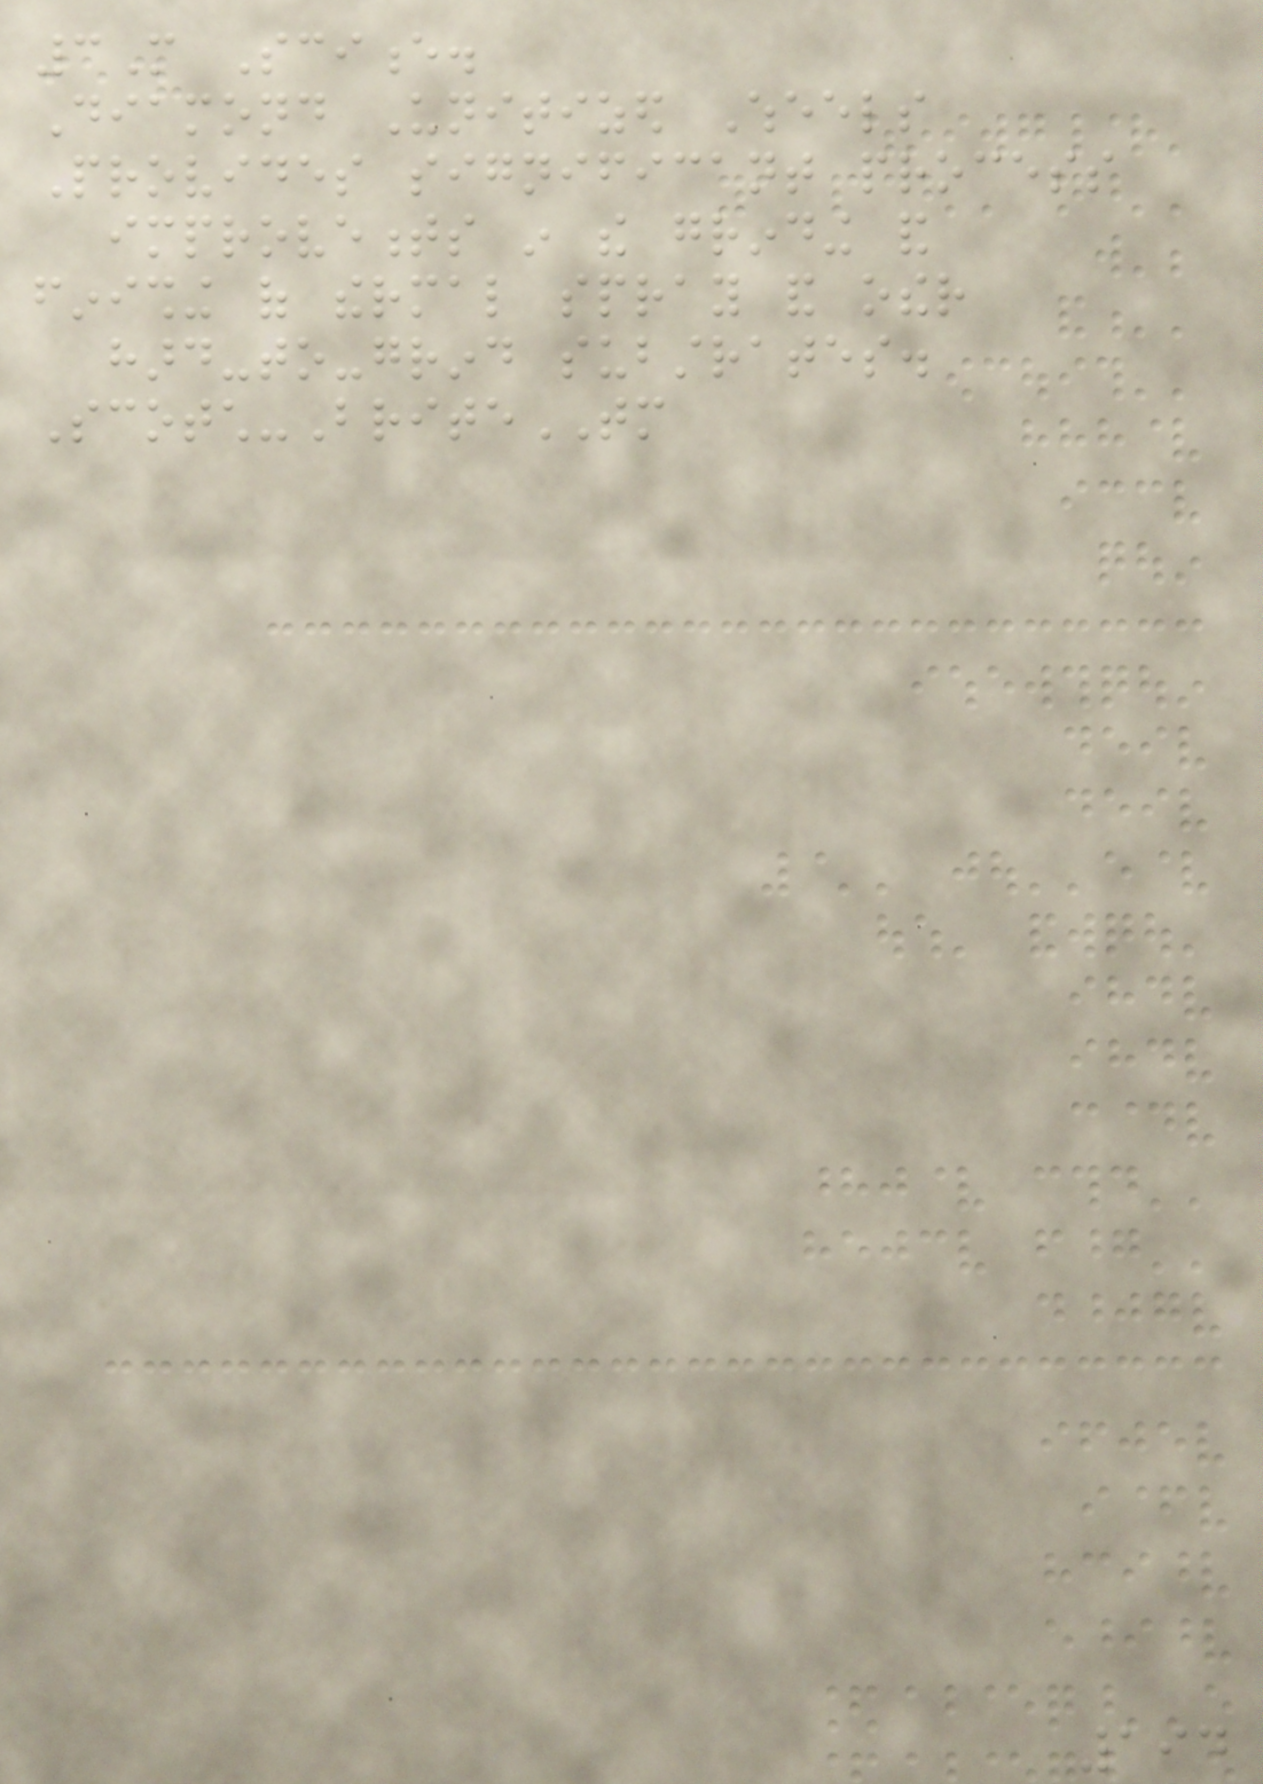3M Science.
Diamond Unitized Wheels
Provides significant process
improvements in the grinding and
finishing of thermal spray and other
hard-to-grind substrates.
Scotch-BriteTM
194
